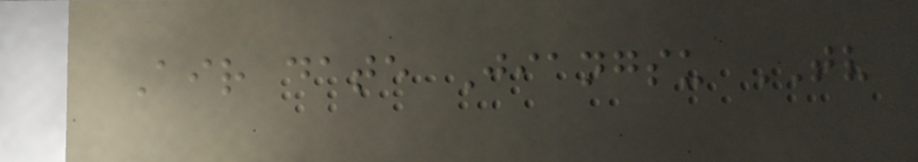Air date Jiangsu TV
